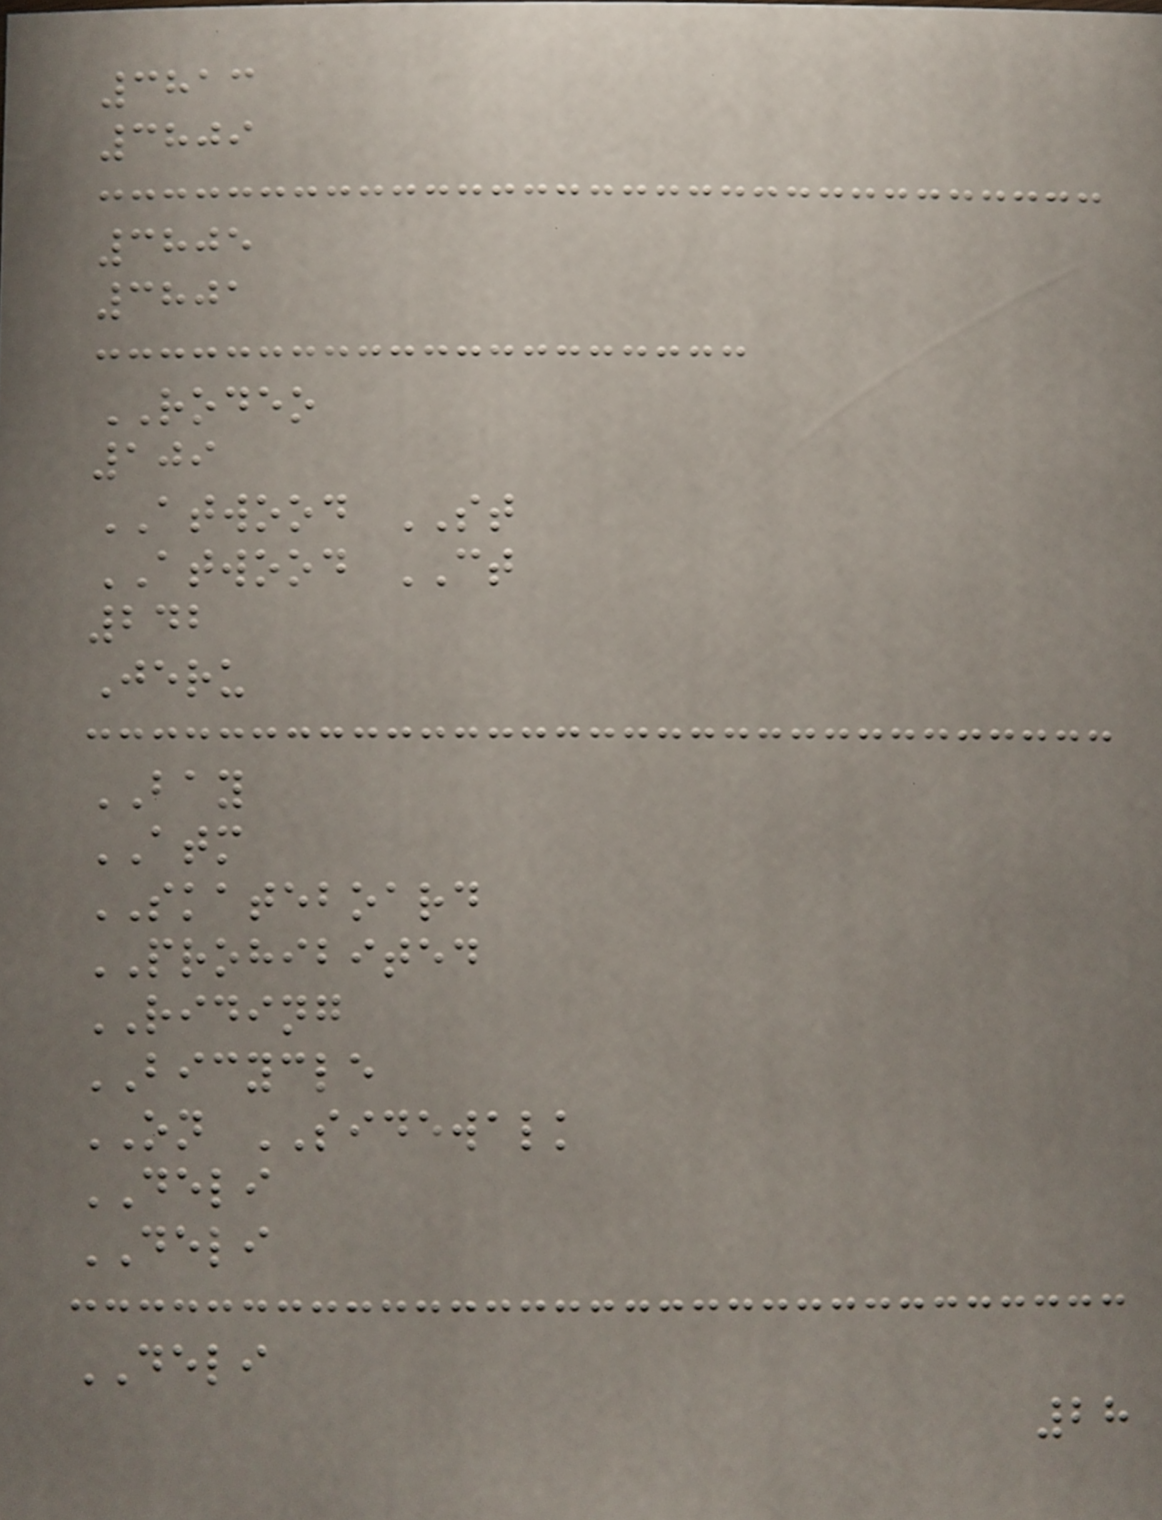3813
3809
3805
3801
RODEO
109
ATWOOD ST
ATWOOD CT
242
Jeru
BAY
ATM
SKATEBOARD
PROHIBITED
RIDING
BICYCLE
ON SIDEWALK
DELI
DELI
DELI
28
